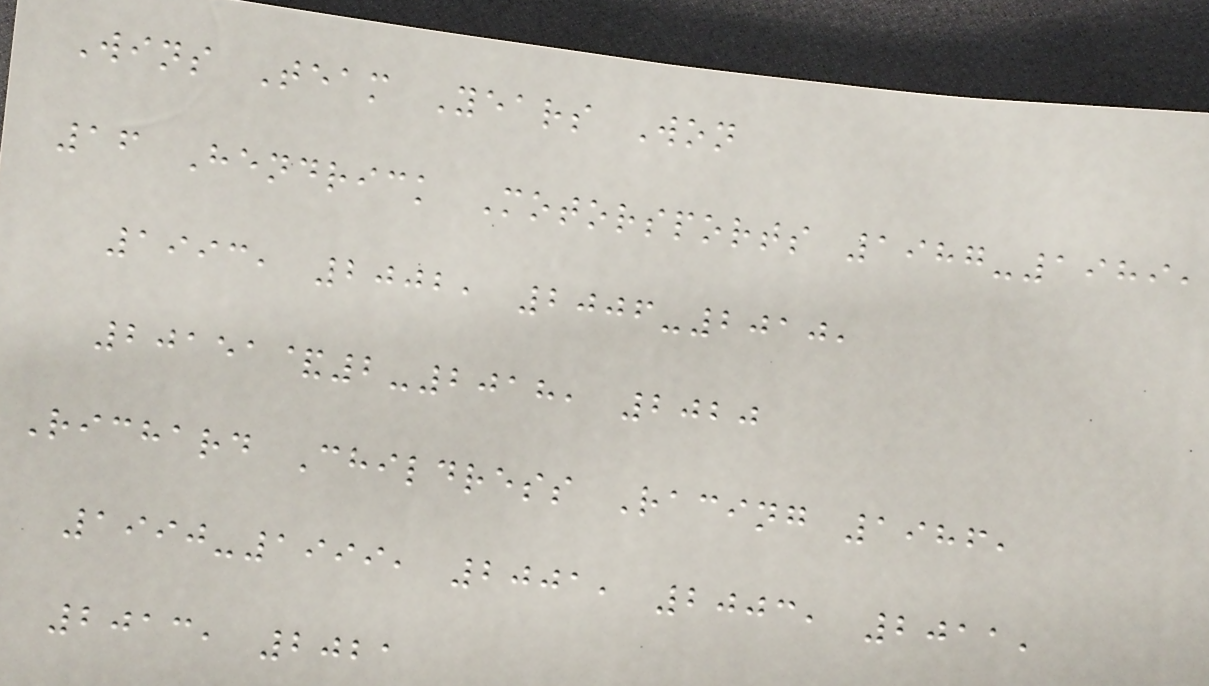Wins Team Years Won
16 Hendrick Motorsports 1987-1989,
1993, 2002, 2006-2010,
20151&2-2018, 2020
Richard Childress Racing 1986,
1990-1999, 2001, 2003, 2011,
2013, 2021
